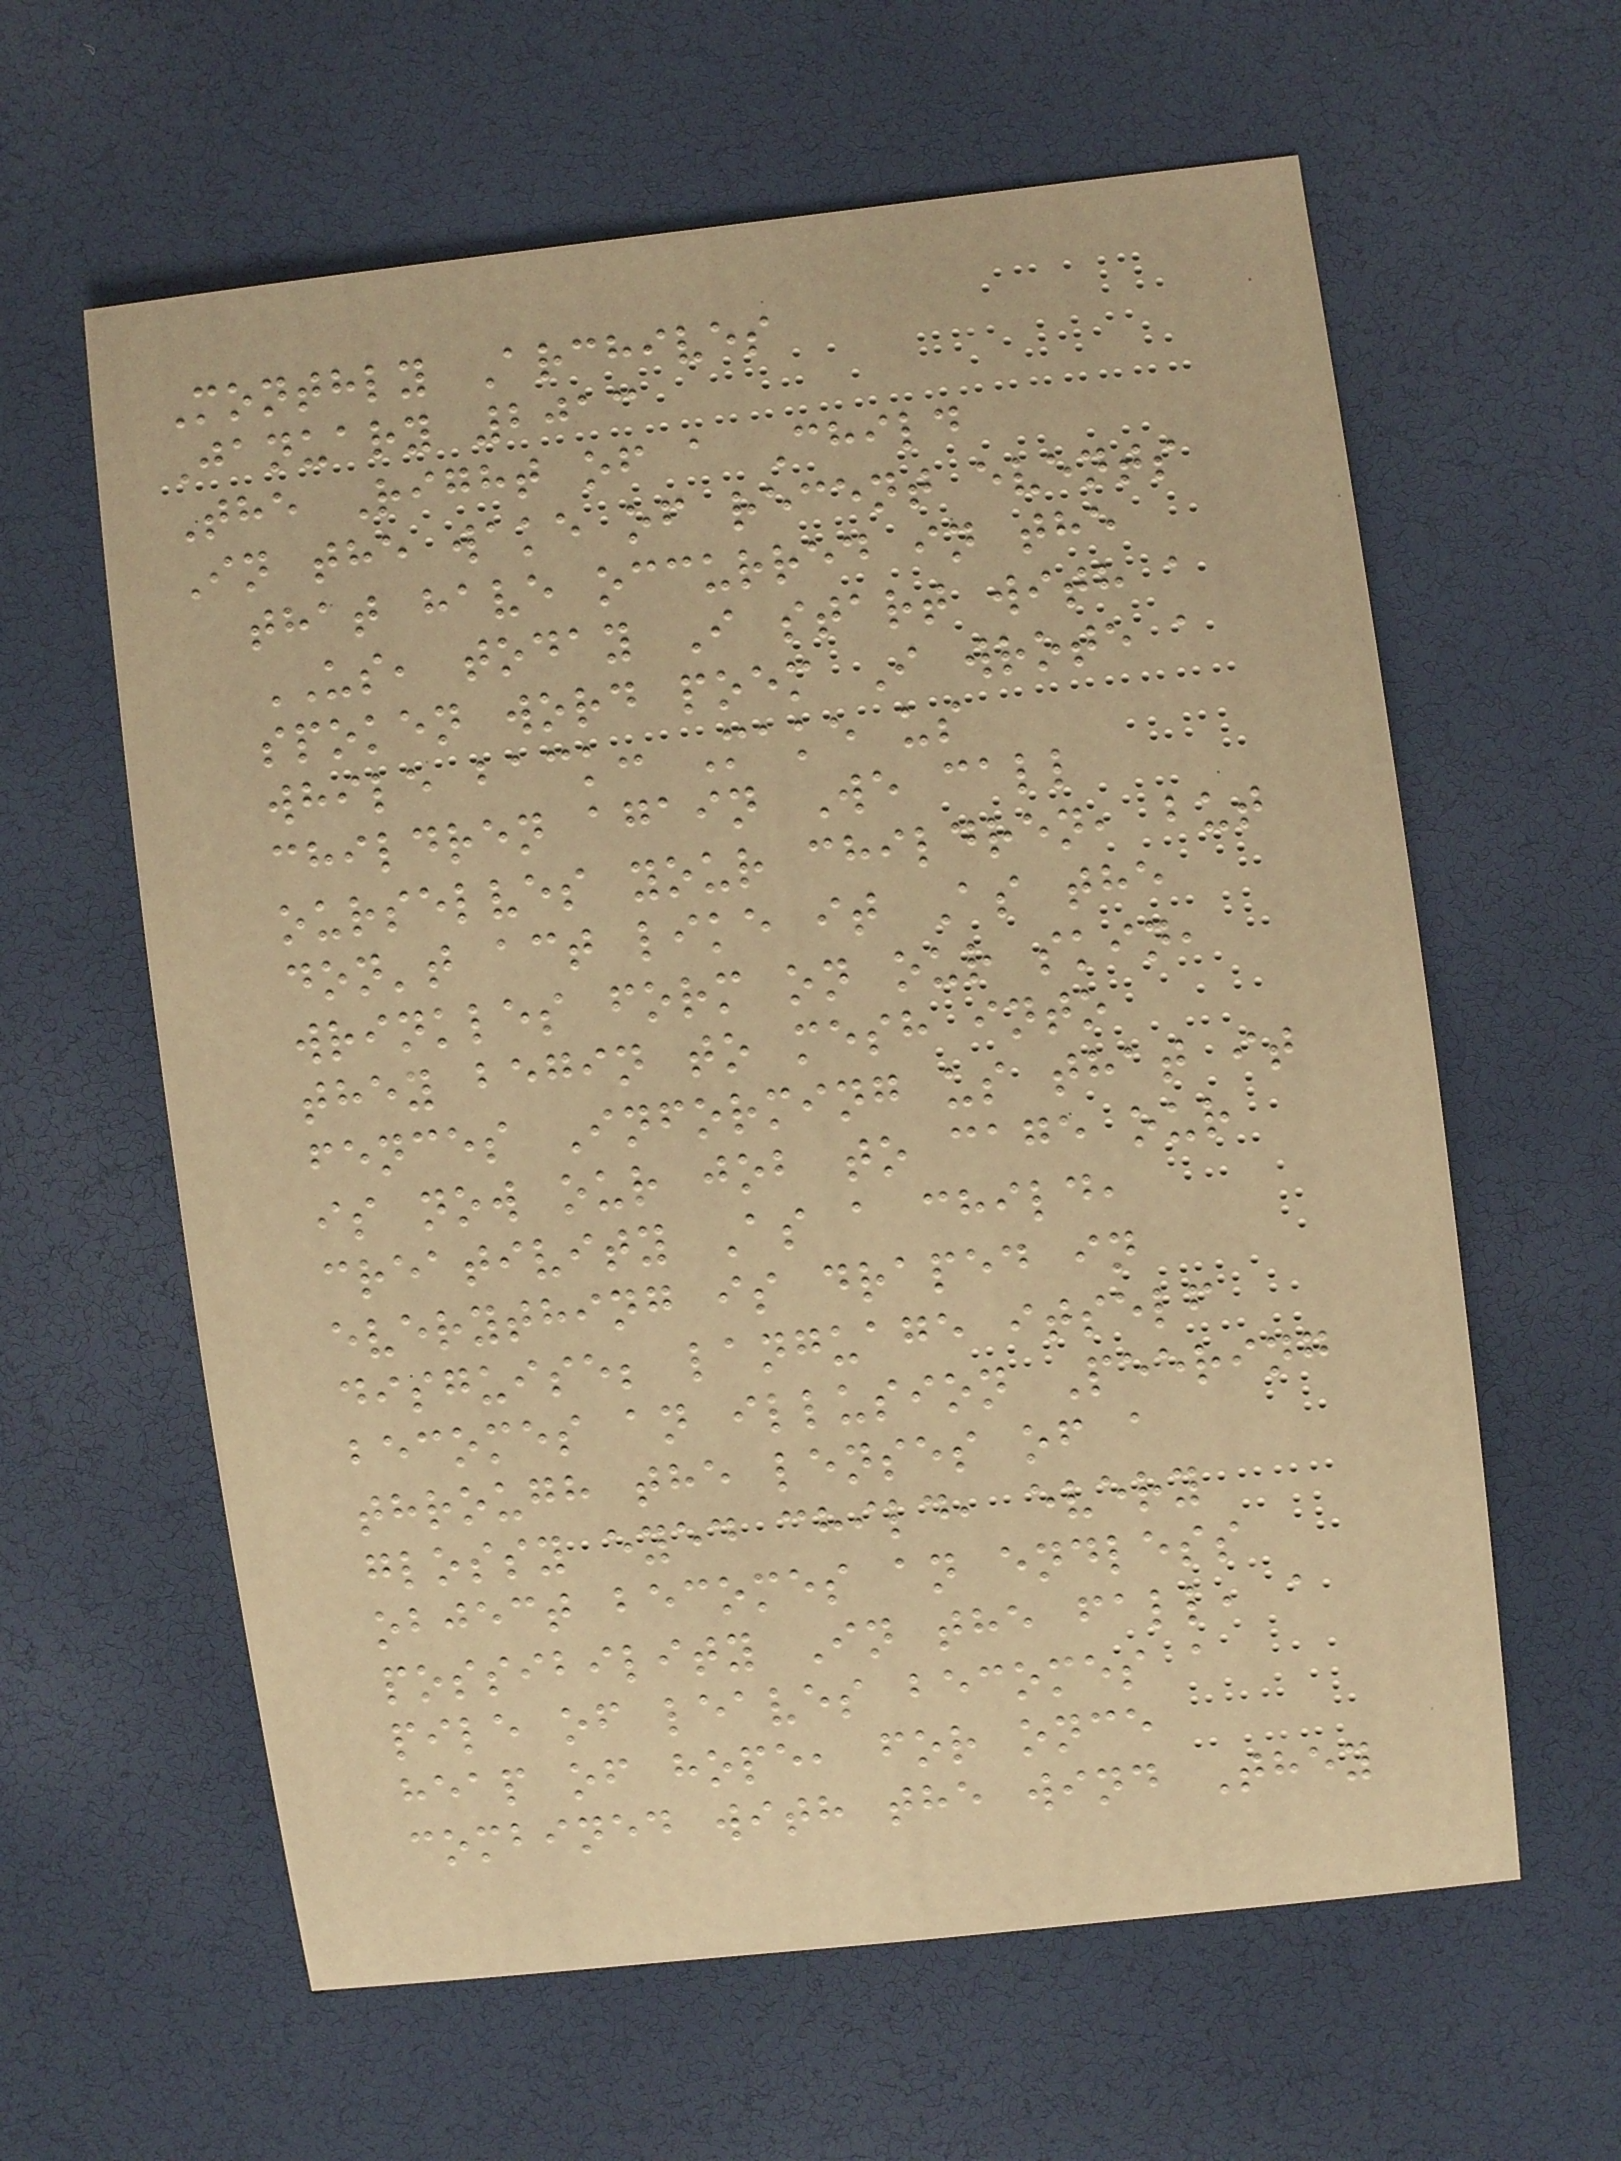Monthly Archives
January 2013
The Right of a Child
In the wake of recent events
that have occurred in the
US, today I start with a
spoken word poem I wrote a
while back: Make us
children again We call
ourselves your children, but
don't act like it As the
wrinkles form on our skin,
they begin to mesh into
fences Informing us that it
is now our job to cage our
creativity As a child,
everything is draped in
disguise; language itself
becomes an illusion Peering
through the lenses of a
glossy eyed child, every
object becomes an endless
possibility In the fall, a
pile of leaves becomes a
heap of hope, for once
combined with the wind They
